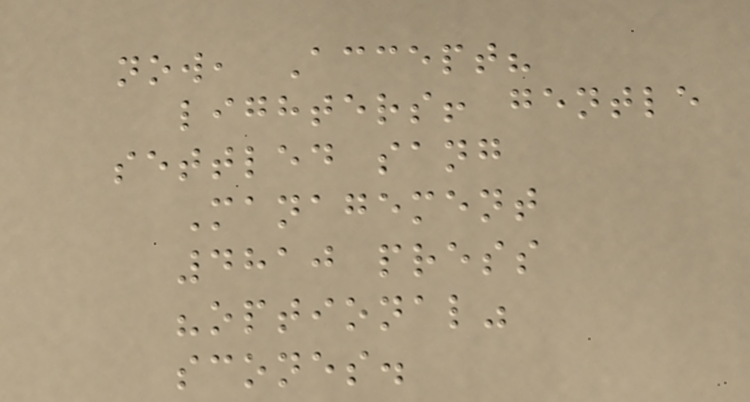now, Accept?
lighters! gentle
settled sang
Management
4810 press
"optional"
scones.
